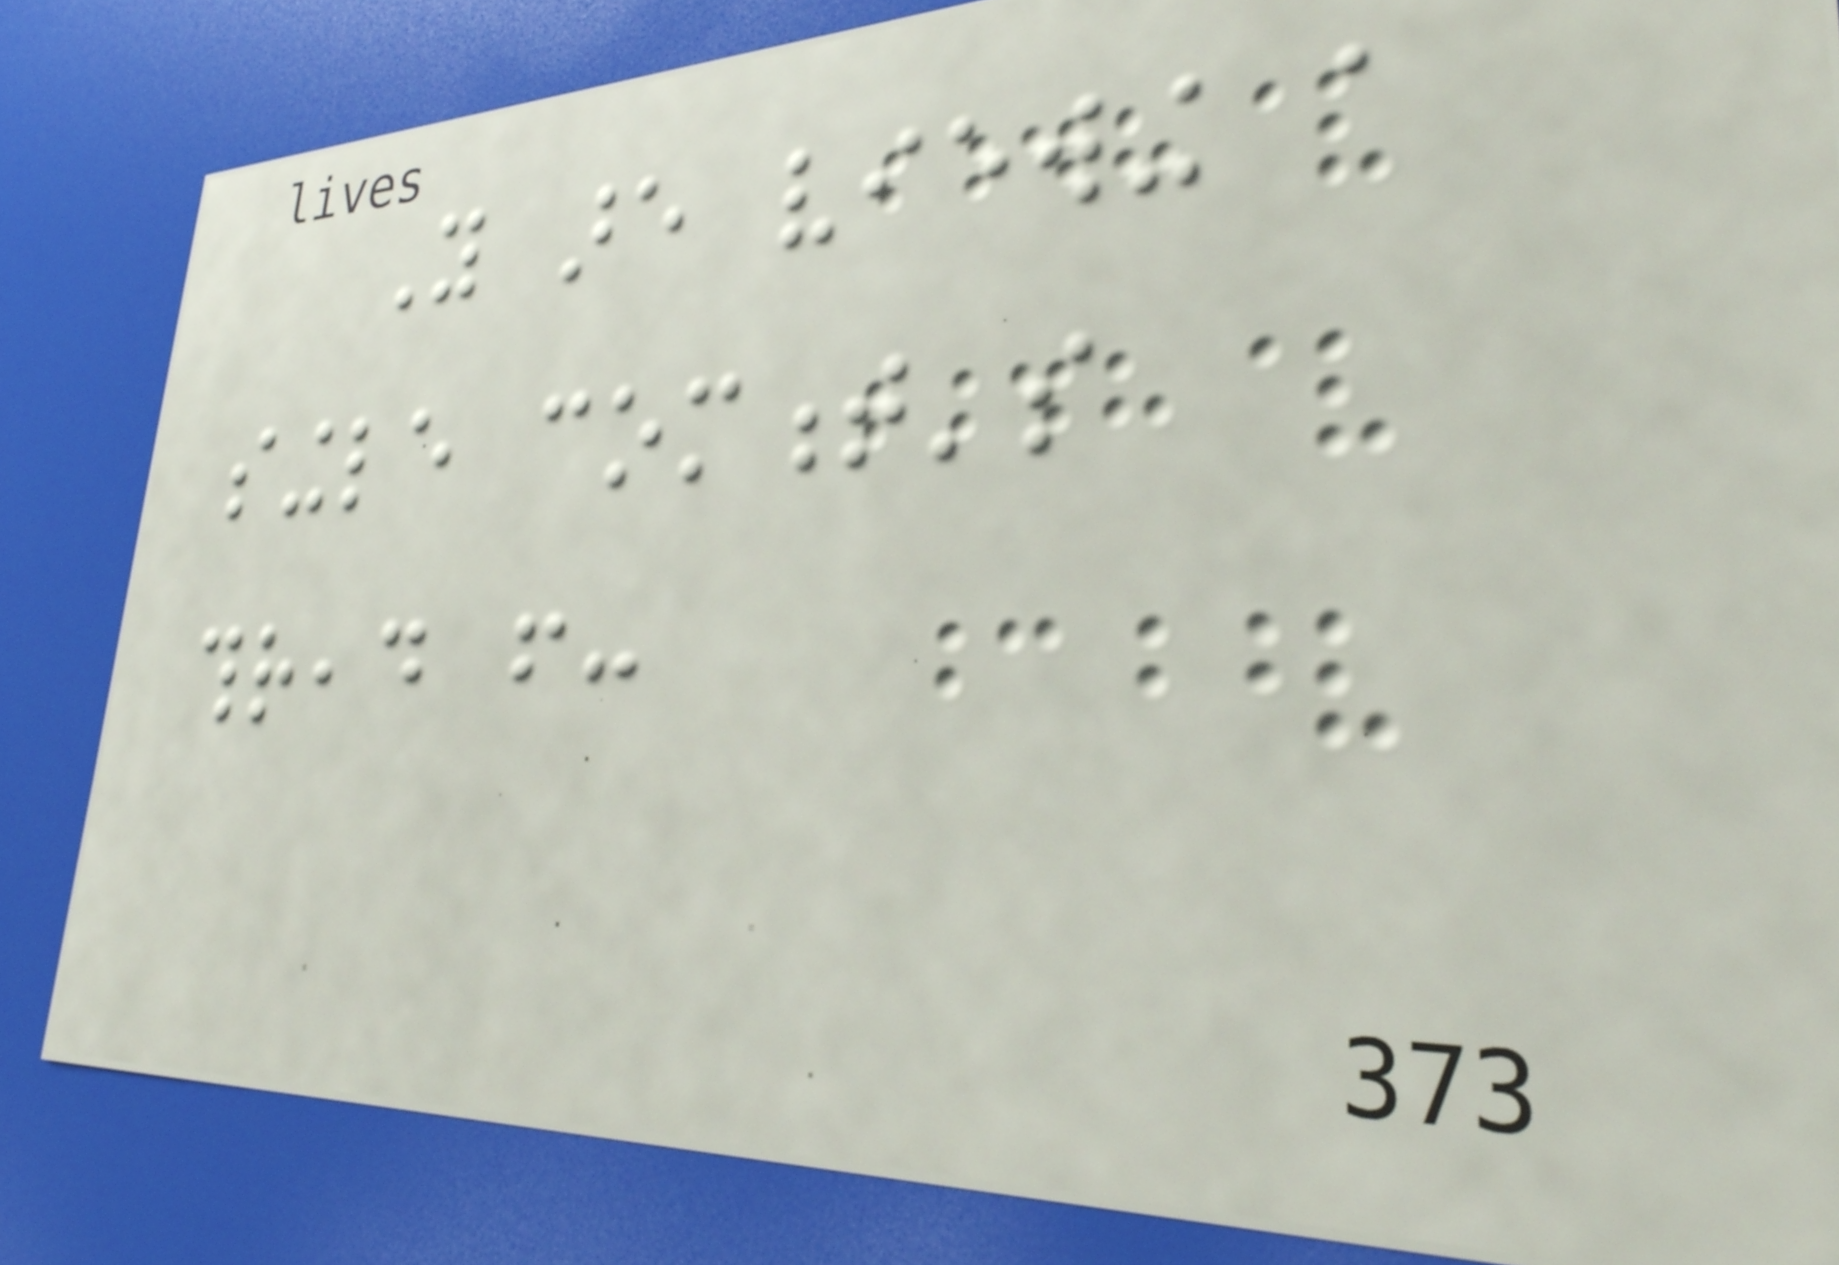You are viewing a
single comment's
thread from:
